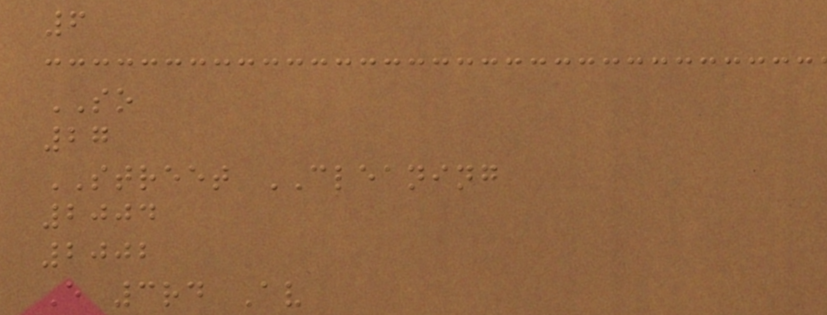6
SO
27
STREET CLEANING
2004
2002
E 3rd Av
